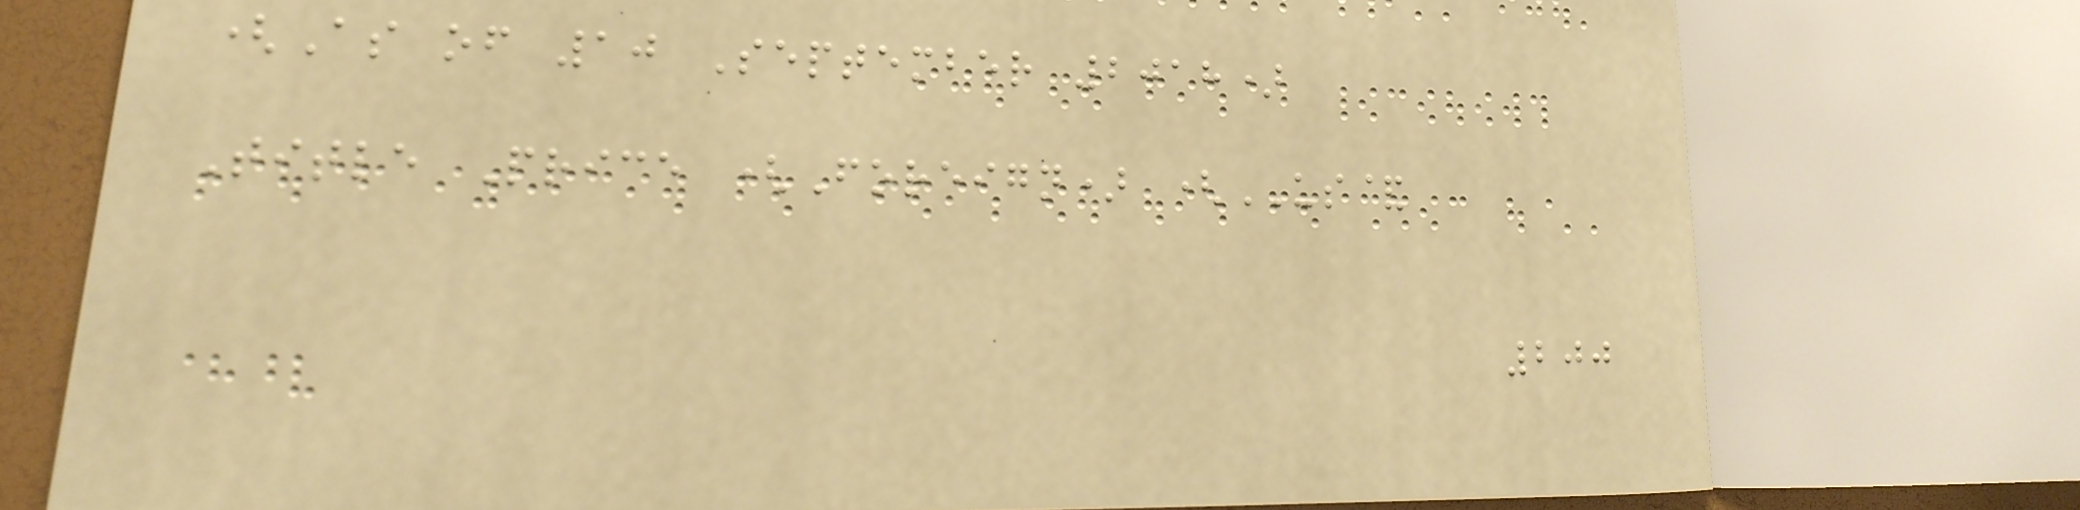(As of 10 September 2018)
Title Price (Foreign) (US&
200
